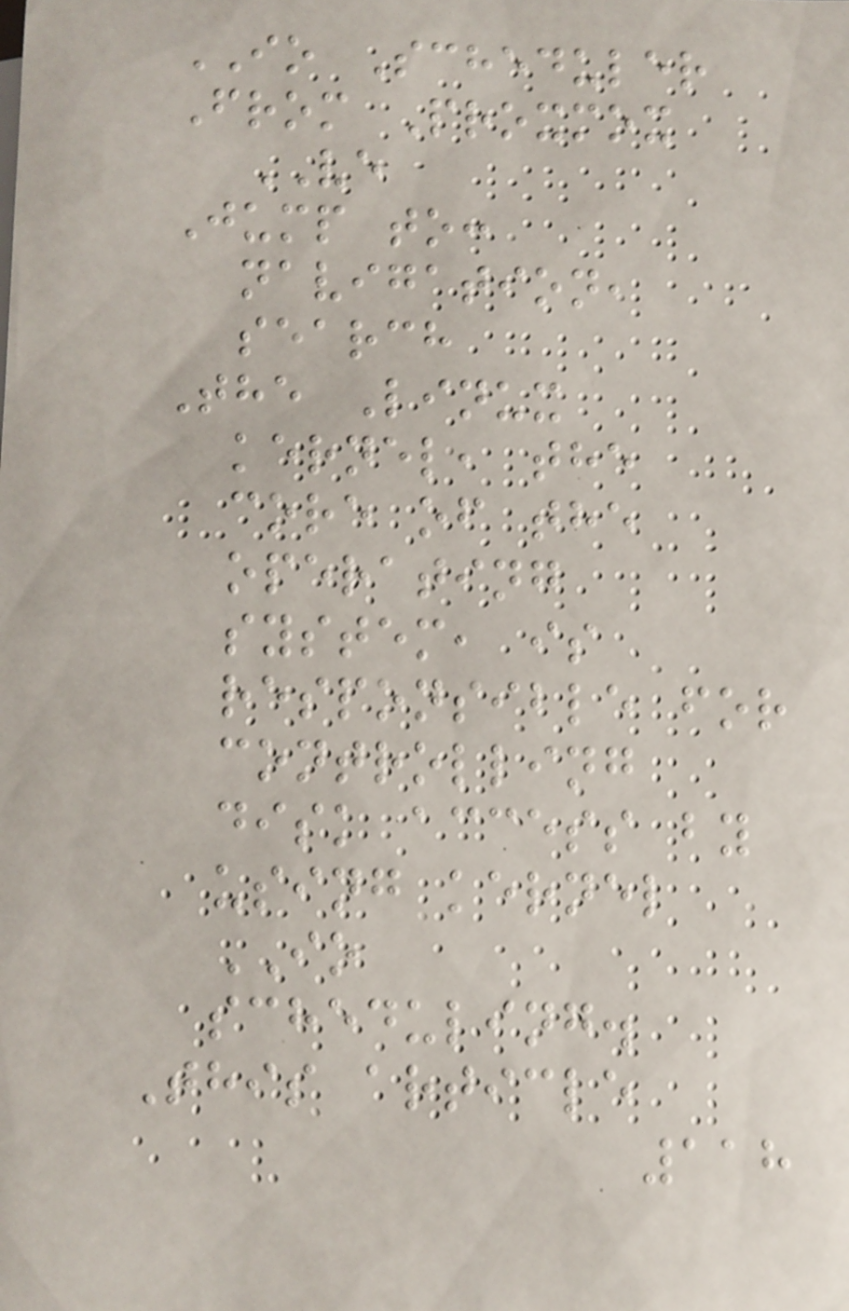IO Scheduler
From Proxmox
VE
Jump to:
navigation,
search
The Linux
kernel, the
core of the
operating
system, is
responsible for
controlling
disk access by
using kernel
IO
scheduling.
This article
118
